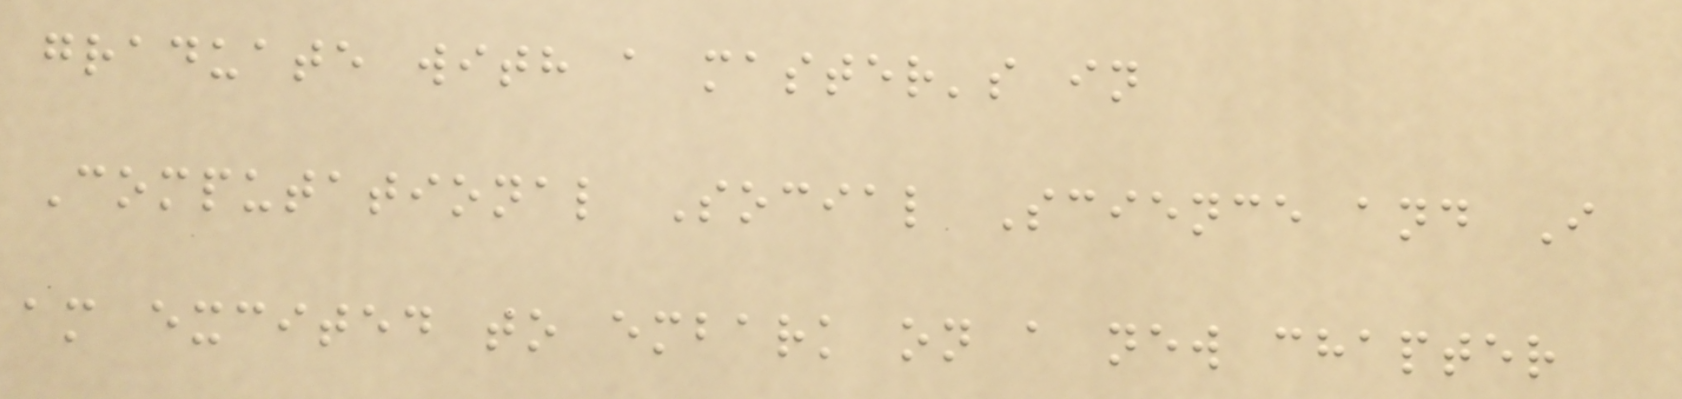graduate with a master's in
Computational Social Science and I
am excited to embark on a new chapter
